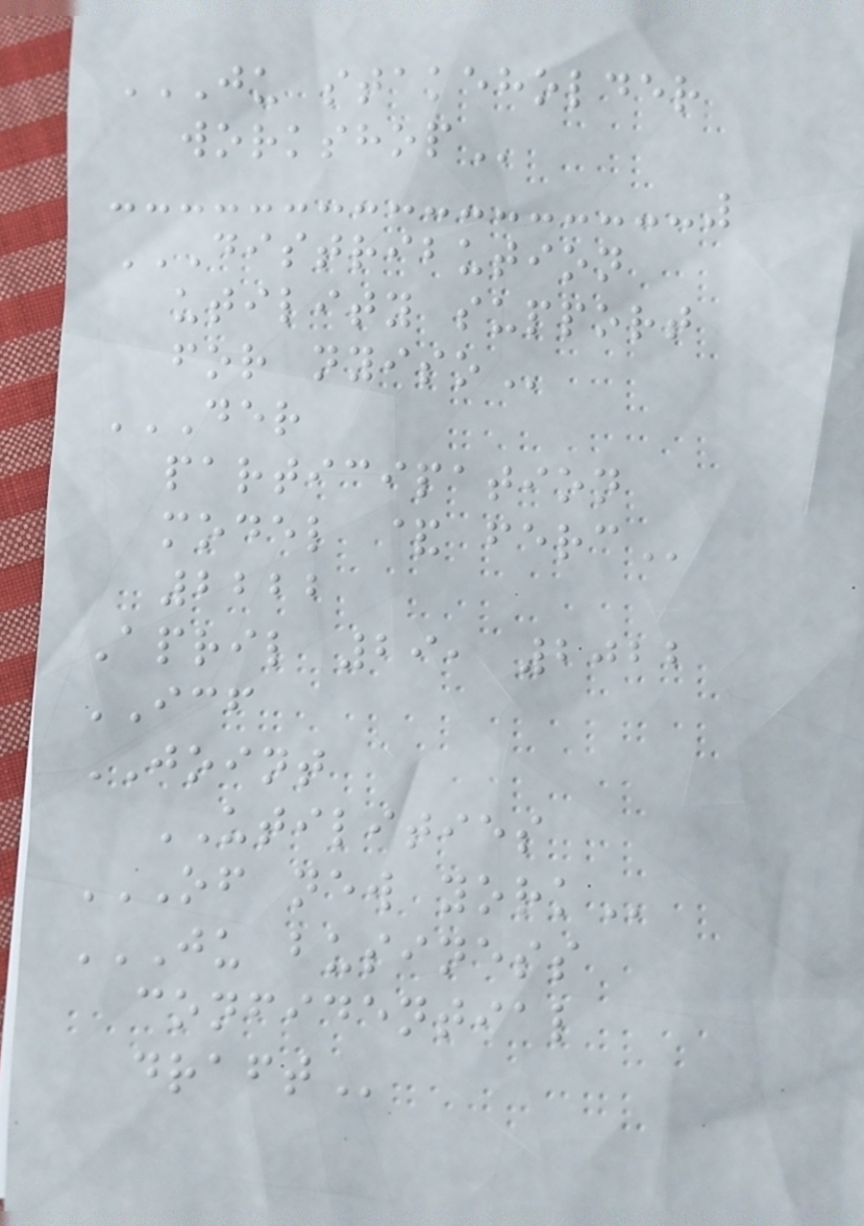JU STAKEHOLDER
WORKSHOP
DISTRIBUTION
UTILITY SUPPORT
FOR NYISO
DER
PARTICIPATION
MODEL & FERC
2222
April 29, 2022
ICF
JOINT
UTILITIES
OF NEW YORK
JU BUSINESS
CONFIDENTIAL
DRAFT
